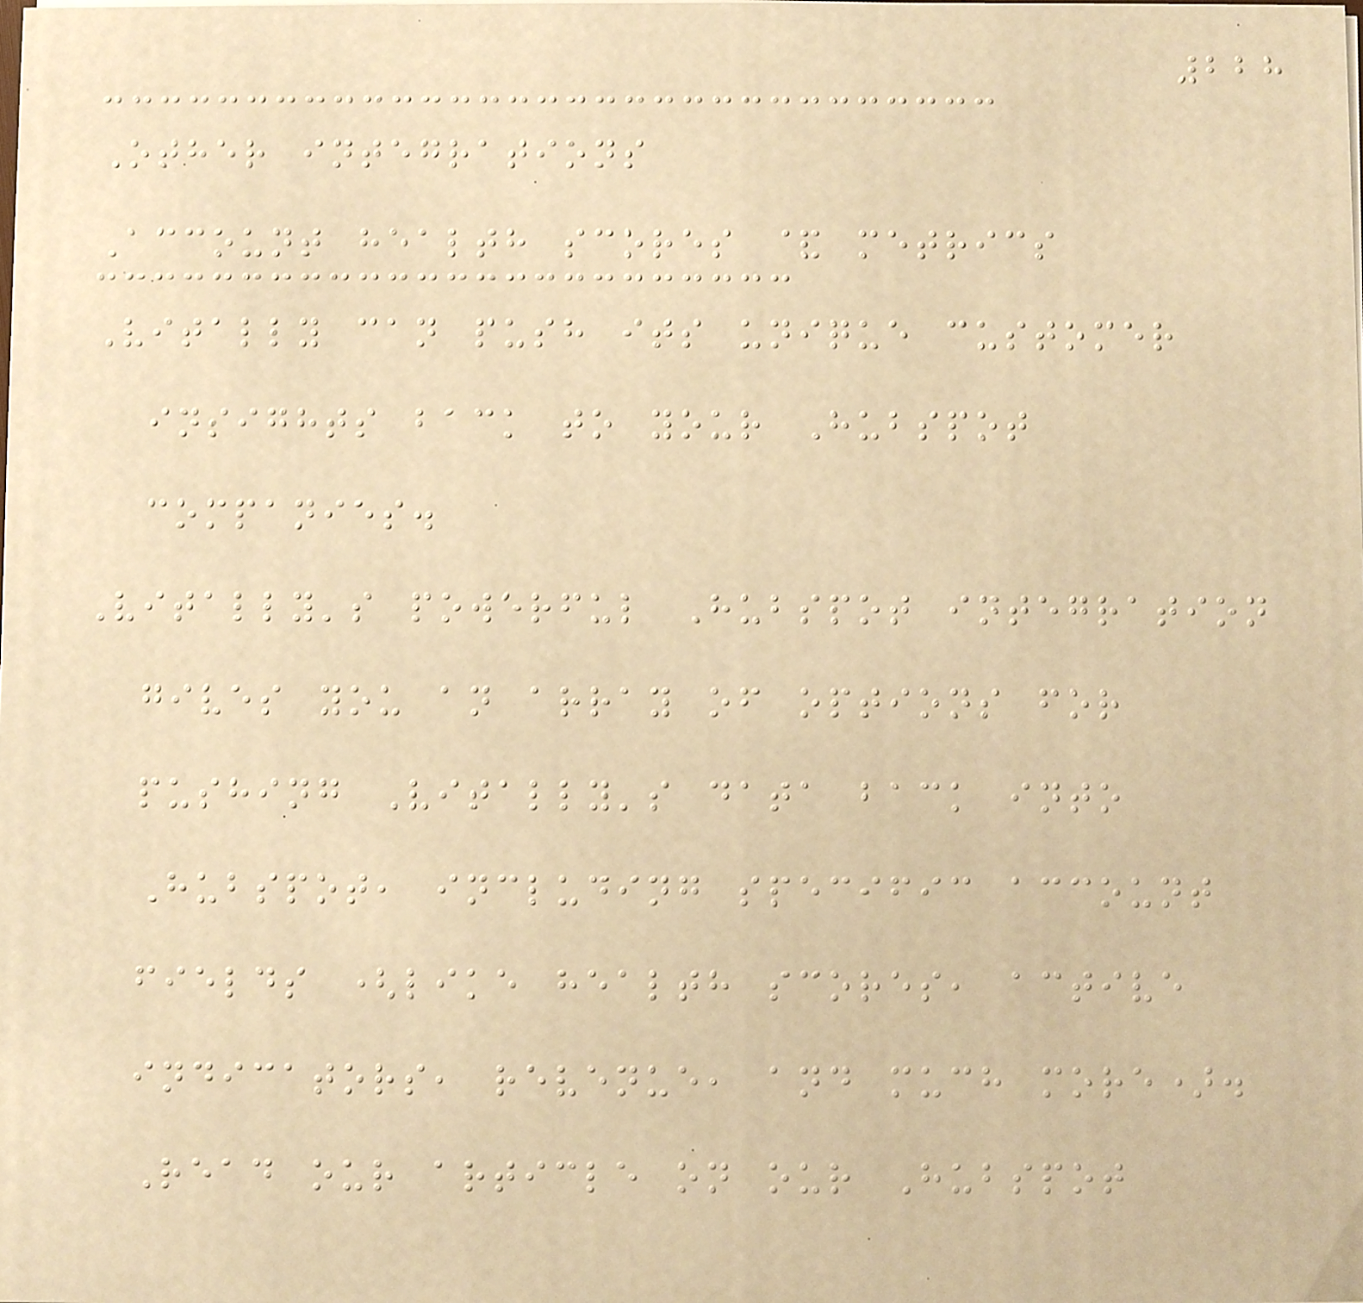228
Other integrations
Account health scores & metrics
Vitally can push its unique customer
insights back to your Hubspot
companies.
Vitally's powerful Hubspot integration
gives you an array of options for
pushing Vitally's data back into
Hubspot, including specific account
fields (like health scores, active
indicators, revenue, and much more).
Read our article on our Hubspot
